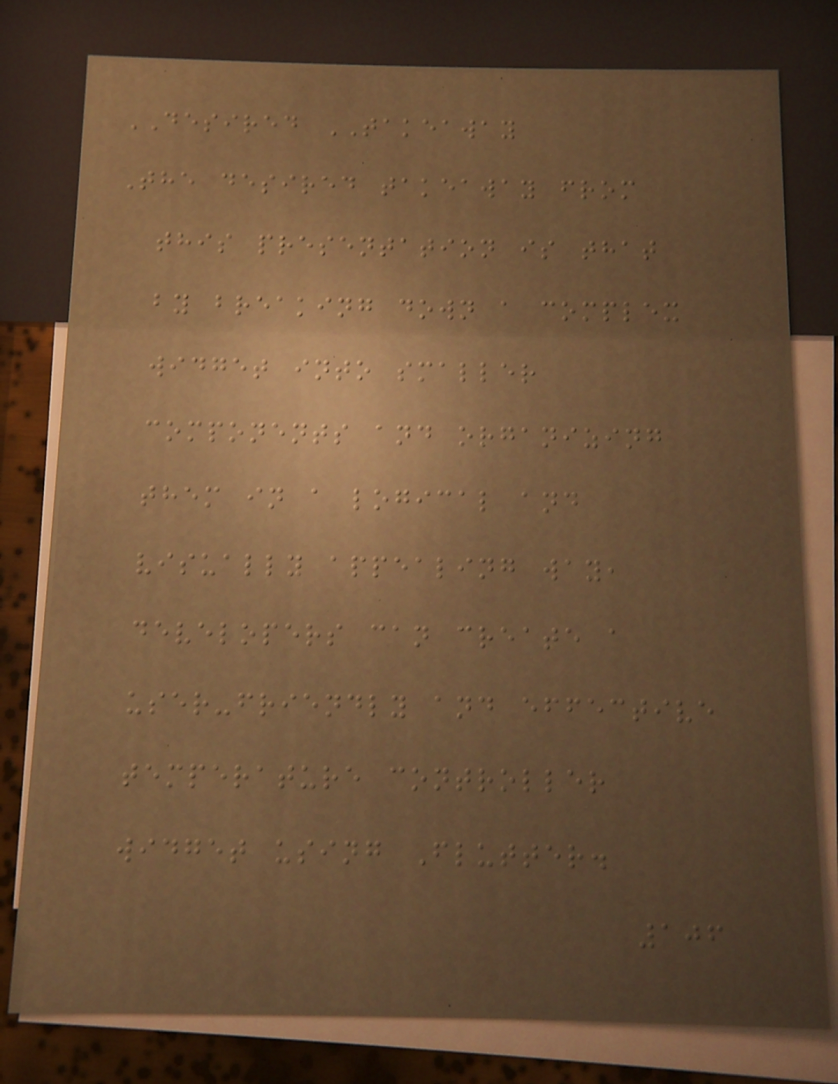DESIRED TAKEAWAY
The desired takeaway from
this presentation is that
by breaking down a complex
widget into smaller
components and organizing
them in a logical and
visually appealing way,
developers can create a
user-friendly and effective
temperature controller
widget using Flutter.
106
